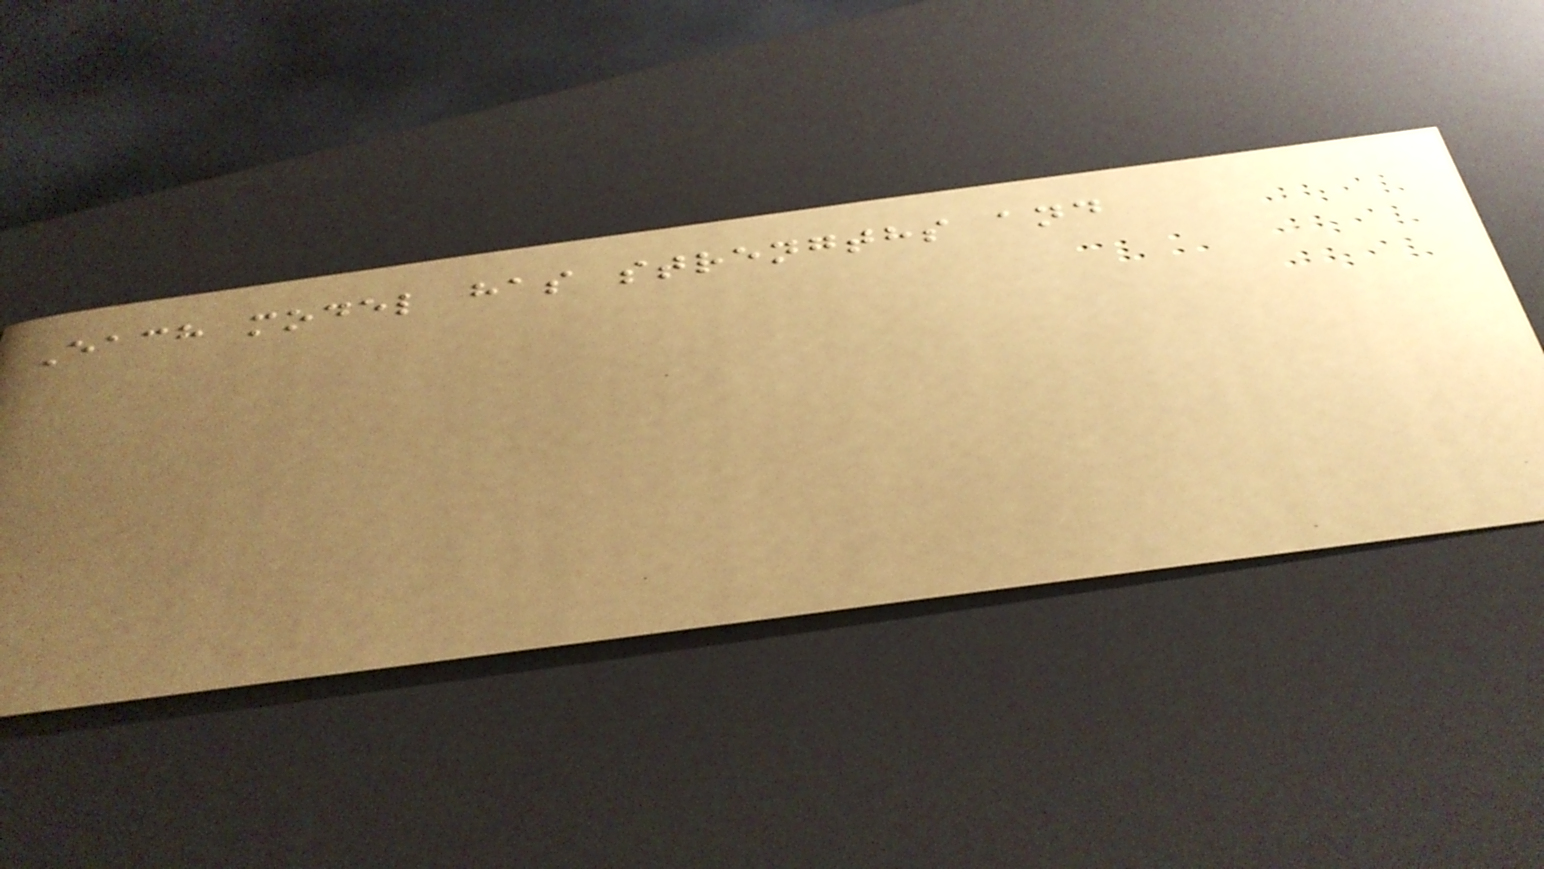Each model has strengths and
